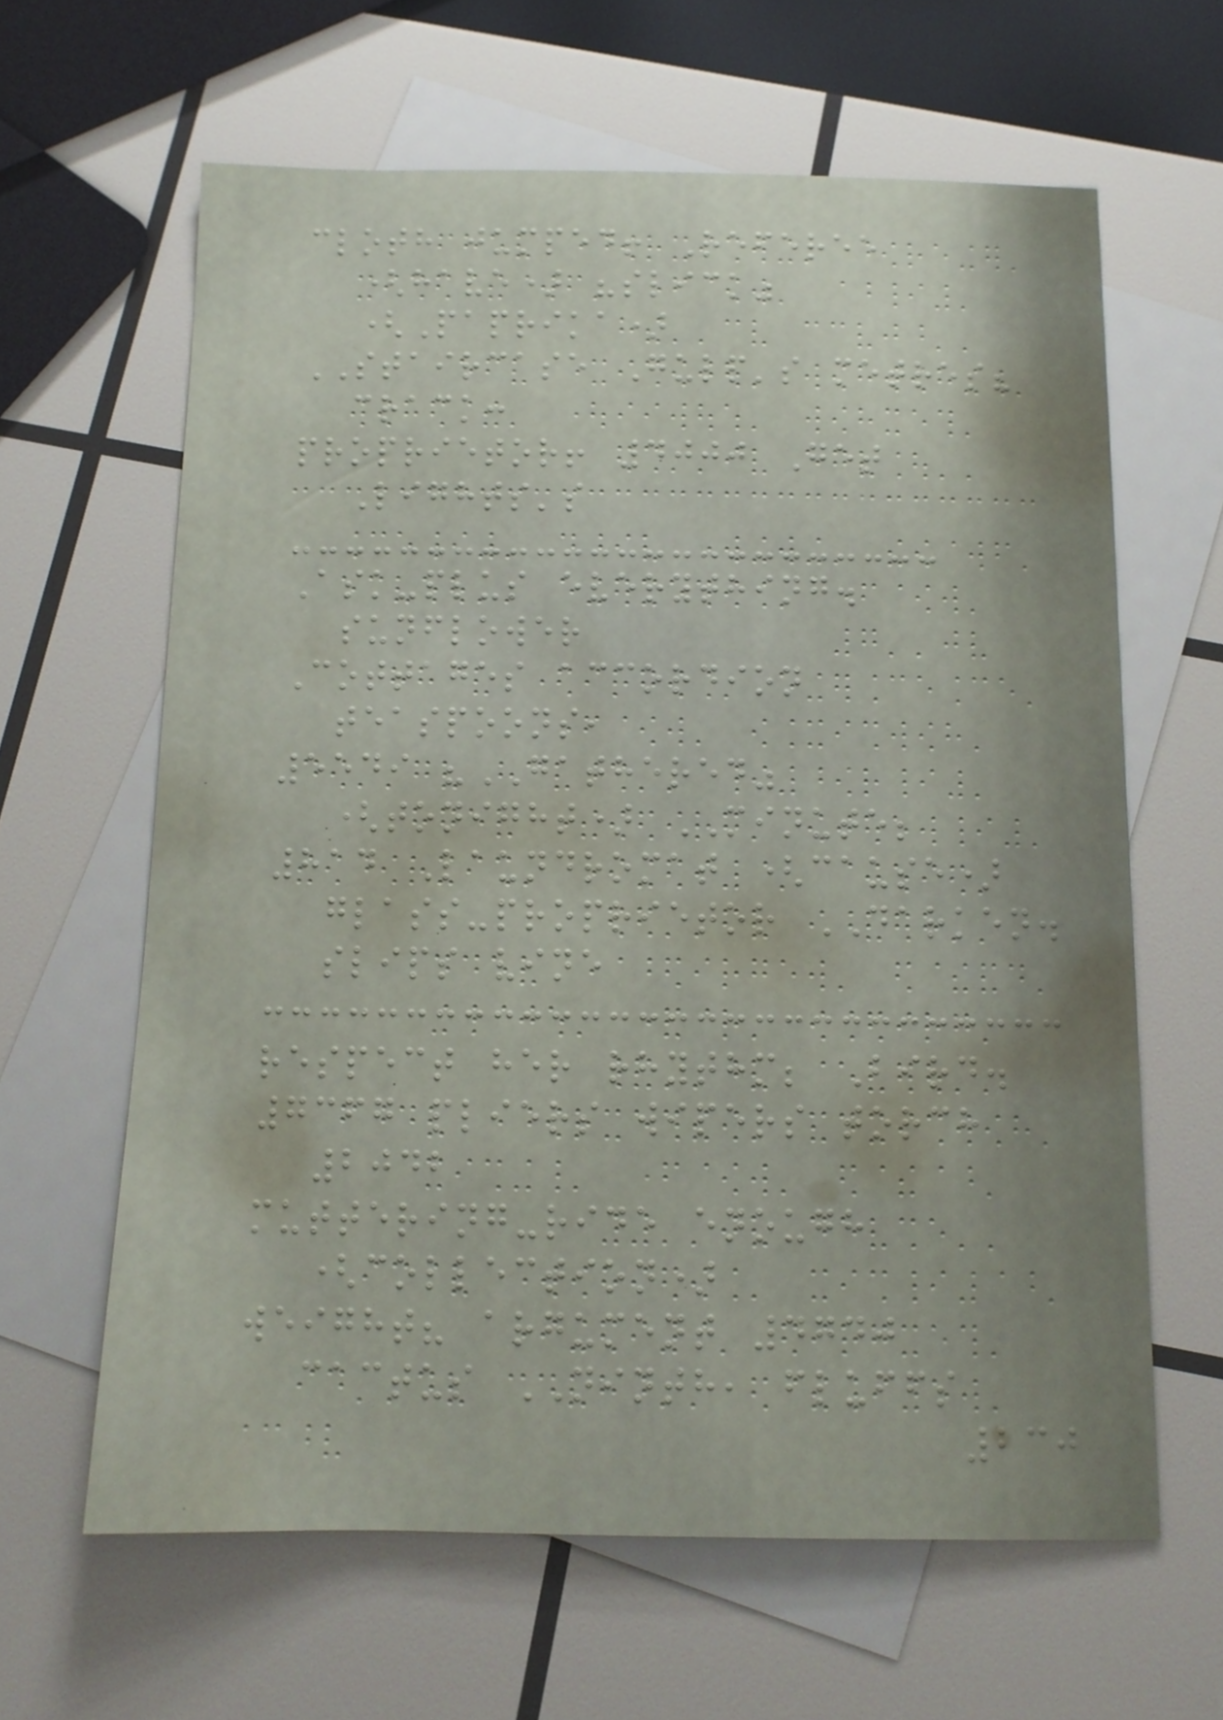cloth jumped! Referee
(have) "slick"
(Paprika)
STAIRCASE Gulp's metres?
crack:
proprietor! 4000 Get
Lights's
Ask-plus everything.
sunflower
Cottages accordion
teaspoons,
5549 "GATHERED"
(tonight) MINUTE;
814 Laundromat (cause)
glass-proprietor DARKEN.
slips vine
respect her rhythm; Bird.
7367 pliers wipers torch
2042
muttering-ride enough
(collection)
weight? argument 4740
cactus NINTH, fluffs
230
